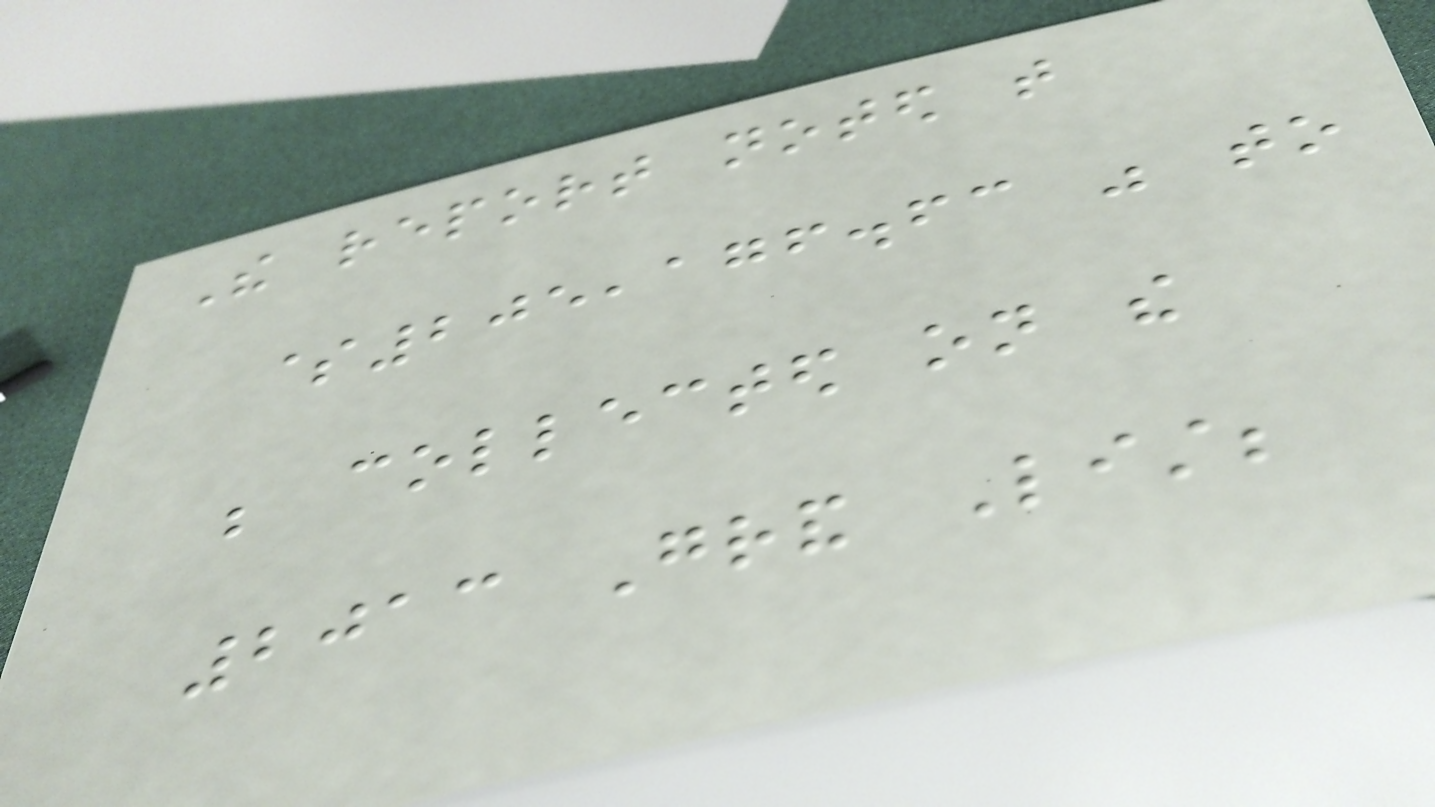The report noted that
$205,176.63 was to
be collected on the
2013 Grand List;
